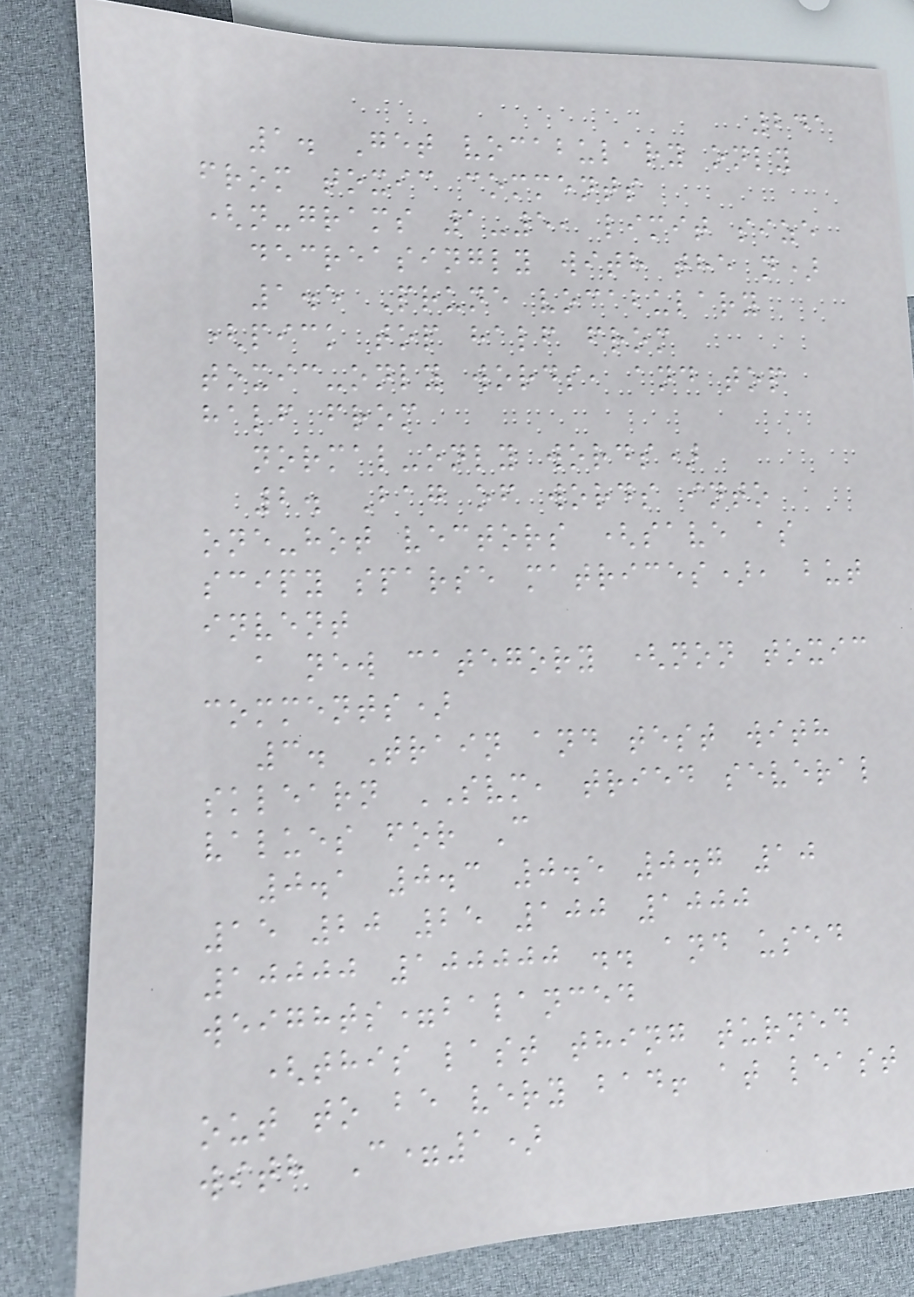241
1. Get vocabulary only
from toxic comments
(n-grams 1-5, limit size
decreasingly with the n)
1.5 Prune vocabulary
(pick top half from
toxic-only words, and top
half from
normal-only words)
2. Bag of words into
one-hot vectors (save as
scipy sparse matrices), but
invent
a new category (non toxic
comments)
3. Train and test with
sklearn SVM, tried several
values for C
0.1 0.3 0.5 0.7 10
15 20 25 100 1000
10000 100000 .. and used
weights=balanced
(this last thing turned
out to be very bad! at least
with C=1)
